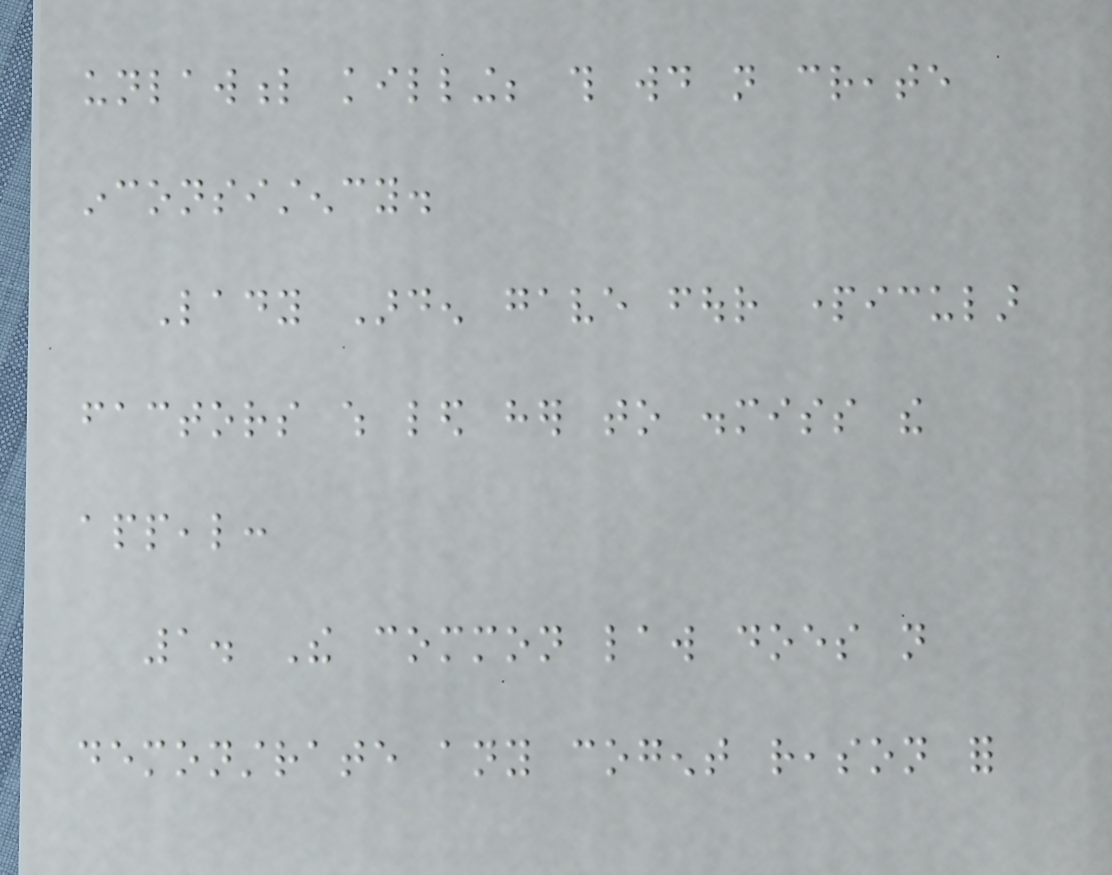unlawful killing; this would not create
inconsistency.
Lady Arden gave four particular
factors which led her to dismiss the
appeal:
1. The common law does not
demonstrate any cogent reason for
